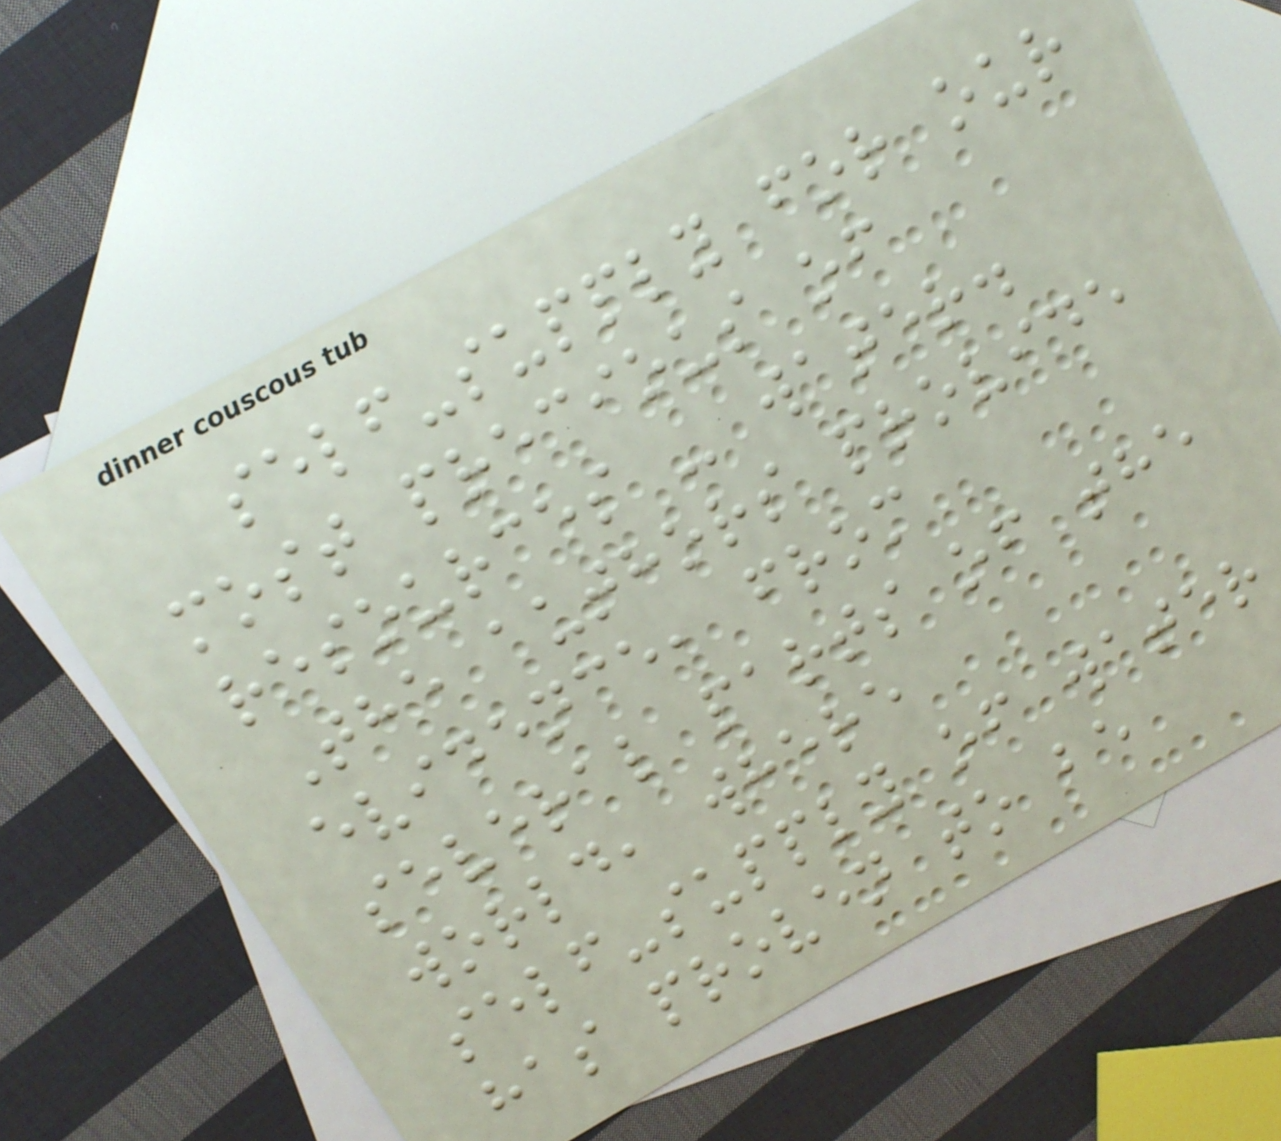self-supply for our
most precious of
resources - water.
The authors provide
evidence, from
several parts of the
world, where
self-supply of water
has proven to be
